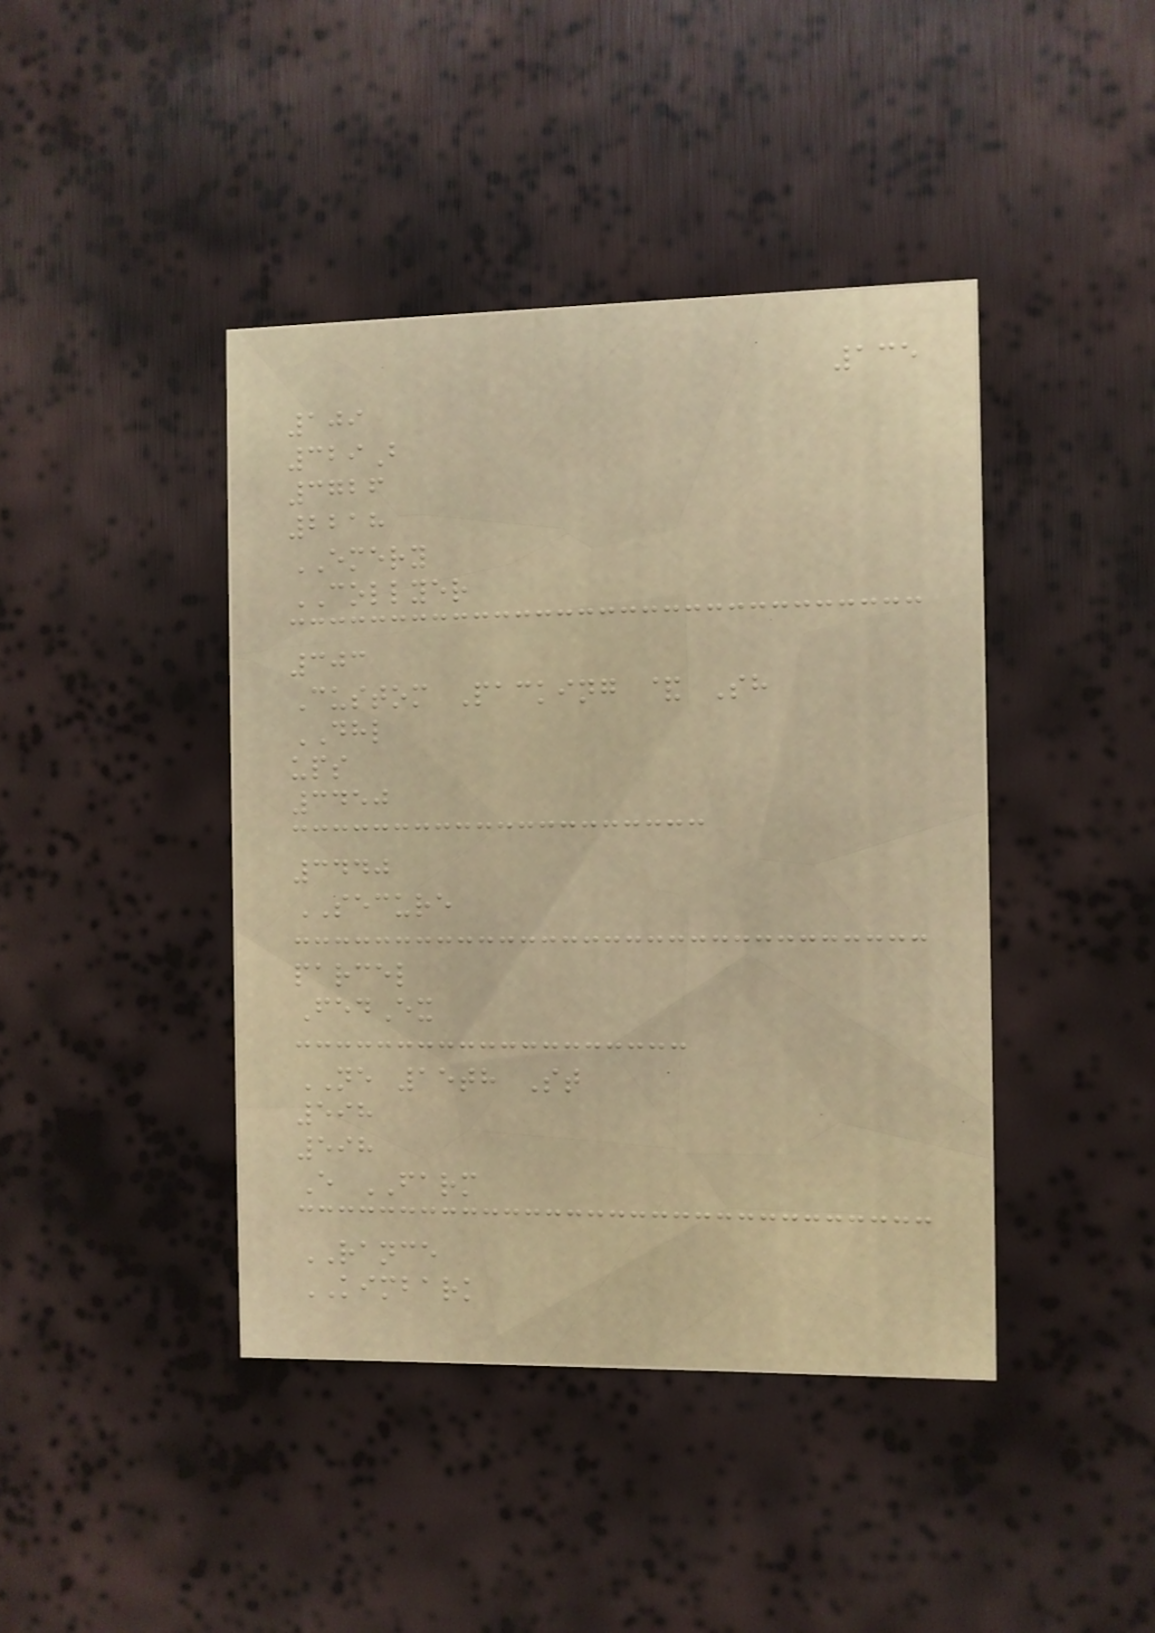135
109
329B
3726
2218
EMERY
COLLYER
303
Custom Packing & Sh
DHL
ups
3450
3440
SECURE
parcel
FedEx
NE 15th St
598
598
E FARM
RANCE
KIMBARK
